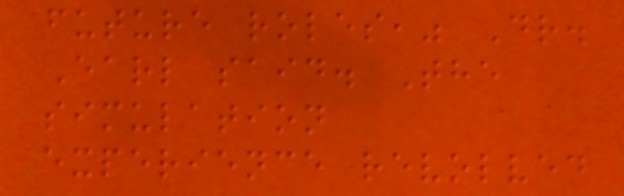future roles," Dr.
Earl said. The
simulation
experience revolved
